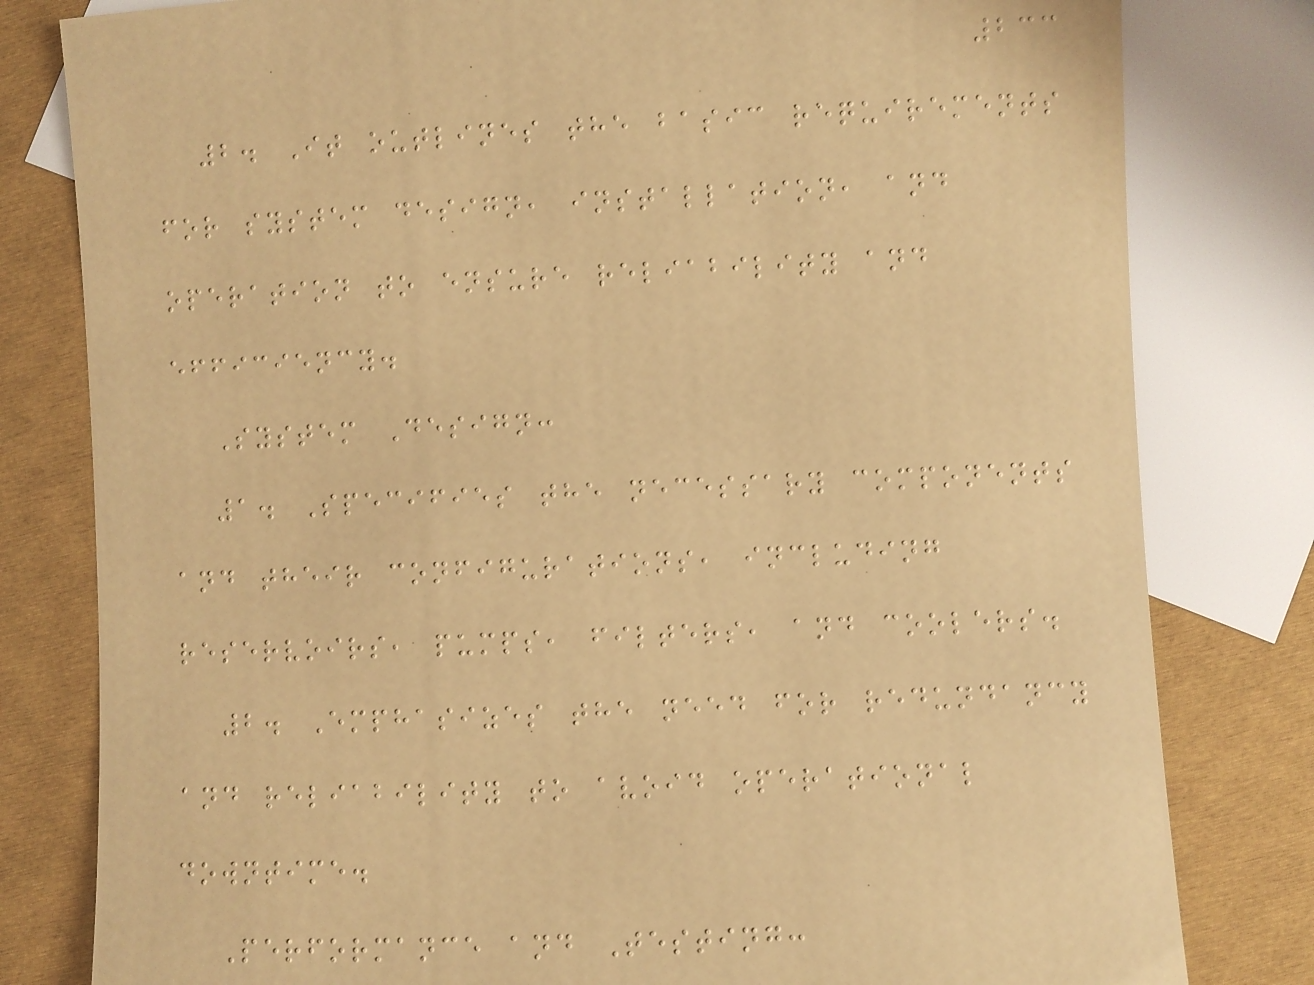233
2. It outlines the basic requirements
for system design, installation, and
operation to ensure reliability and
efficiency.
System Design:
1. Specifies the necessary components
and their configurations, including
reservoirs, pumps, filters, and coolers.
2. Emphasizes the need for redundancy
and reliability to avoid operational
downtime.
Performance and Testing:
